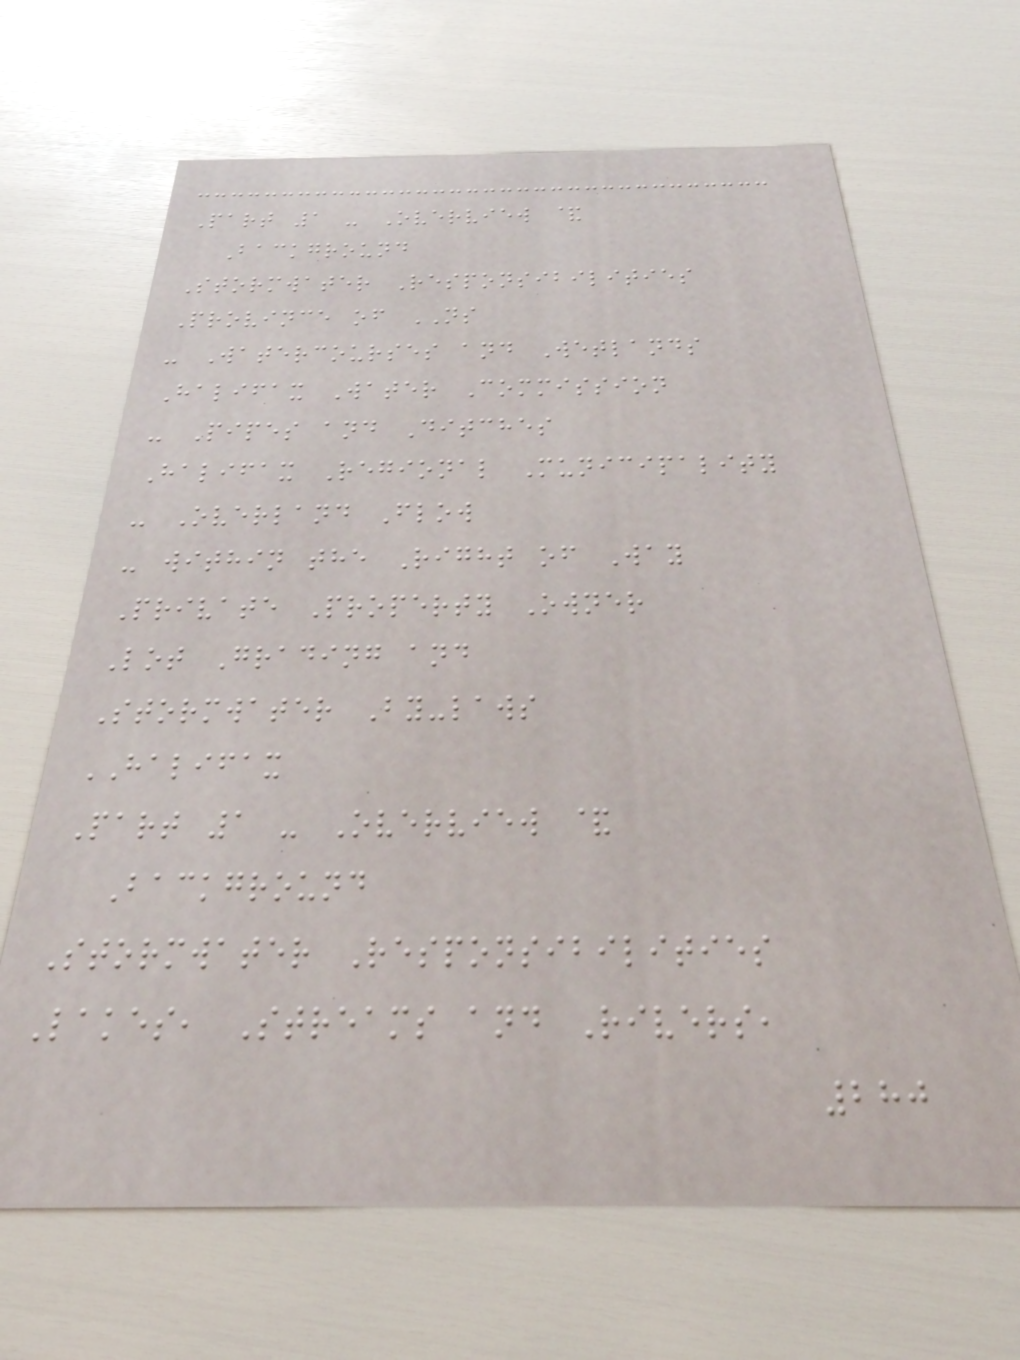Part 1 - Overview &
Background
Stormwater Responsibilities
Province of NS
- Watercourses and Wetlands
Halifax Water Commission
- Pipes and Ditches
Halifax Regional Municipality
- Overland Flow
- within the Right of Way
Private Property Owner
Lot Grading and
Stormwater By-laws
HALIFAX
Part 1 - Overview &
Background
Stormwater Responsibilities
Lakes, Streams and Rivers,
280
